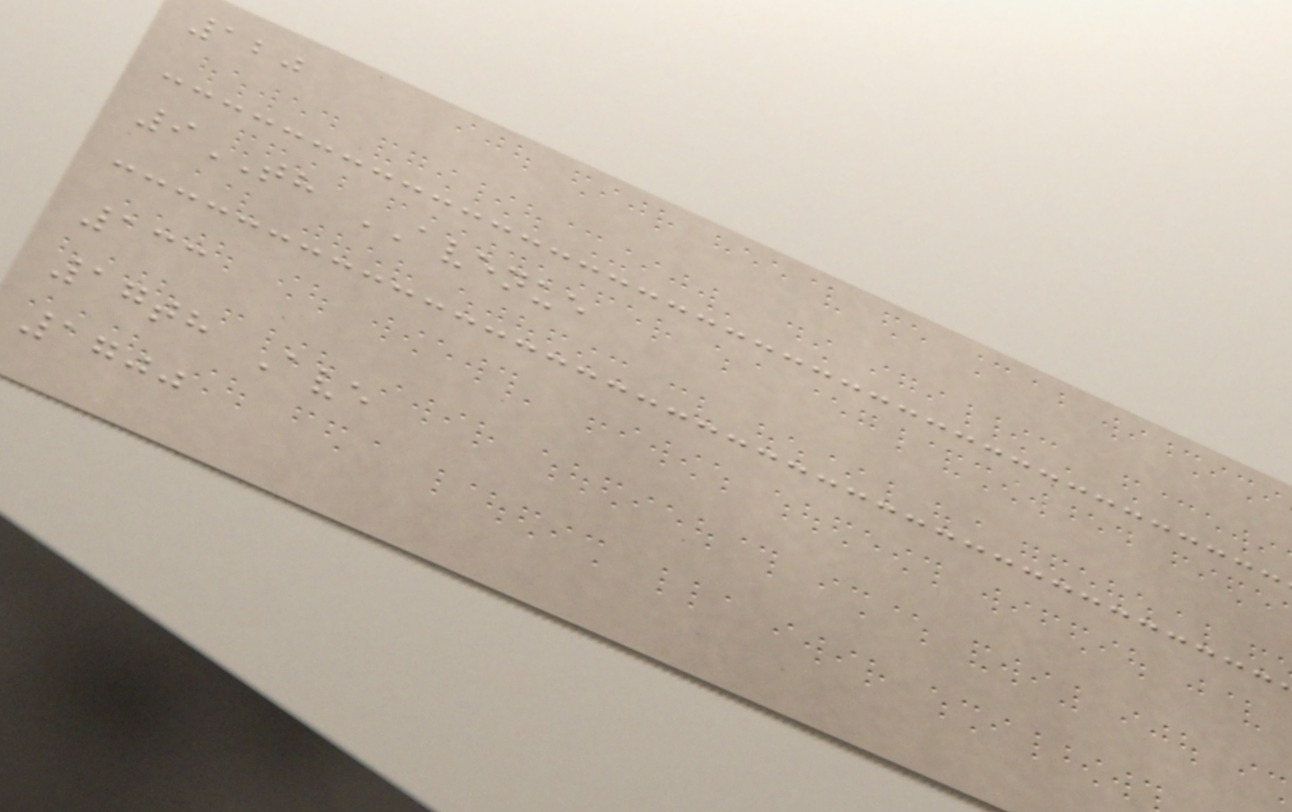120
9TH AVENUE
133
17th Ave
1700
